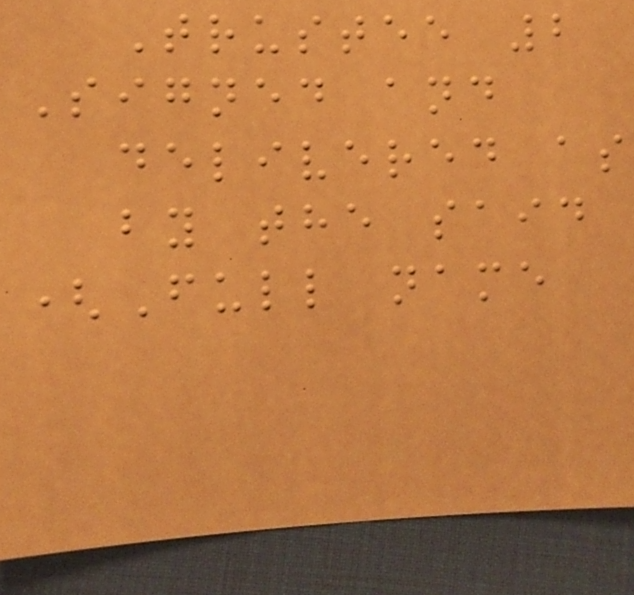Trustee 2
Signed and
delivered as
by the said
(Full name
